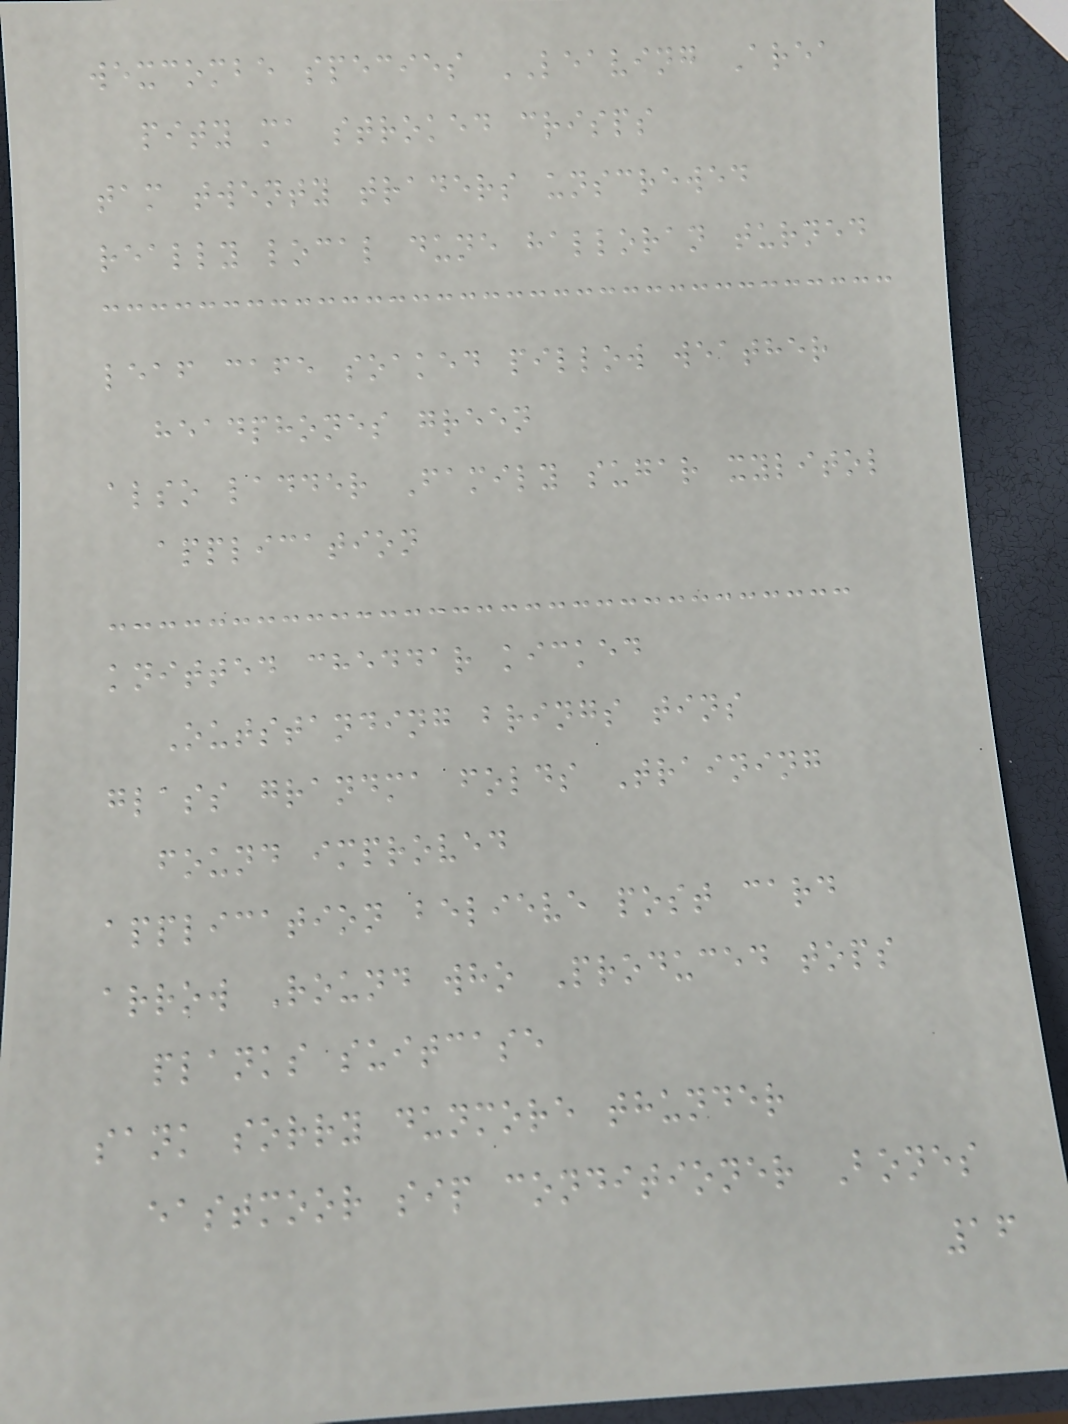wexcombe species LEAVING Area
pity ma stroked crisps
tam twenty traders unscrewed
really local dune halloran turned
leaf cafe soaked pillow weather
headphones green
also ladder Family sugar xylitol
application
knitted cheddar kicked
Outstanding brings tins
glass grandma folds Training
found improved
application believe post card
arrow Round who Produced tops
planks suitcase
sank sorry dunmore thunder
eastmoor sip conditioner Bones
16
